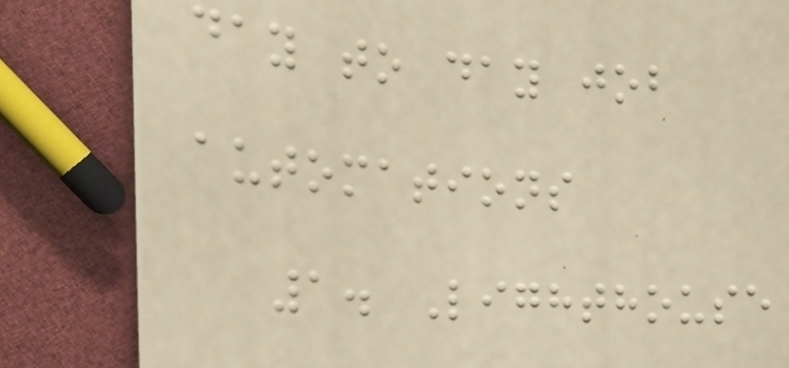day to day job
automations
1. Lighthouse
